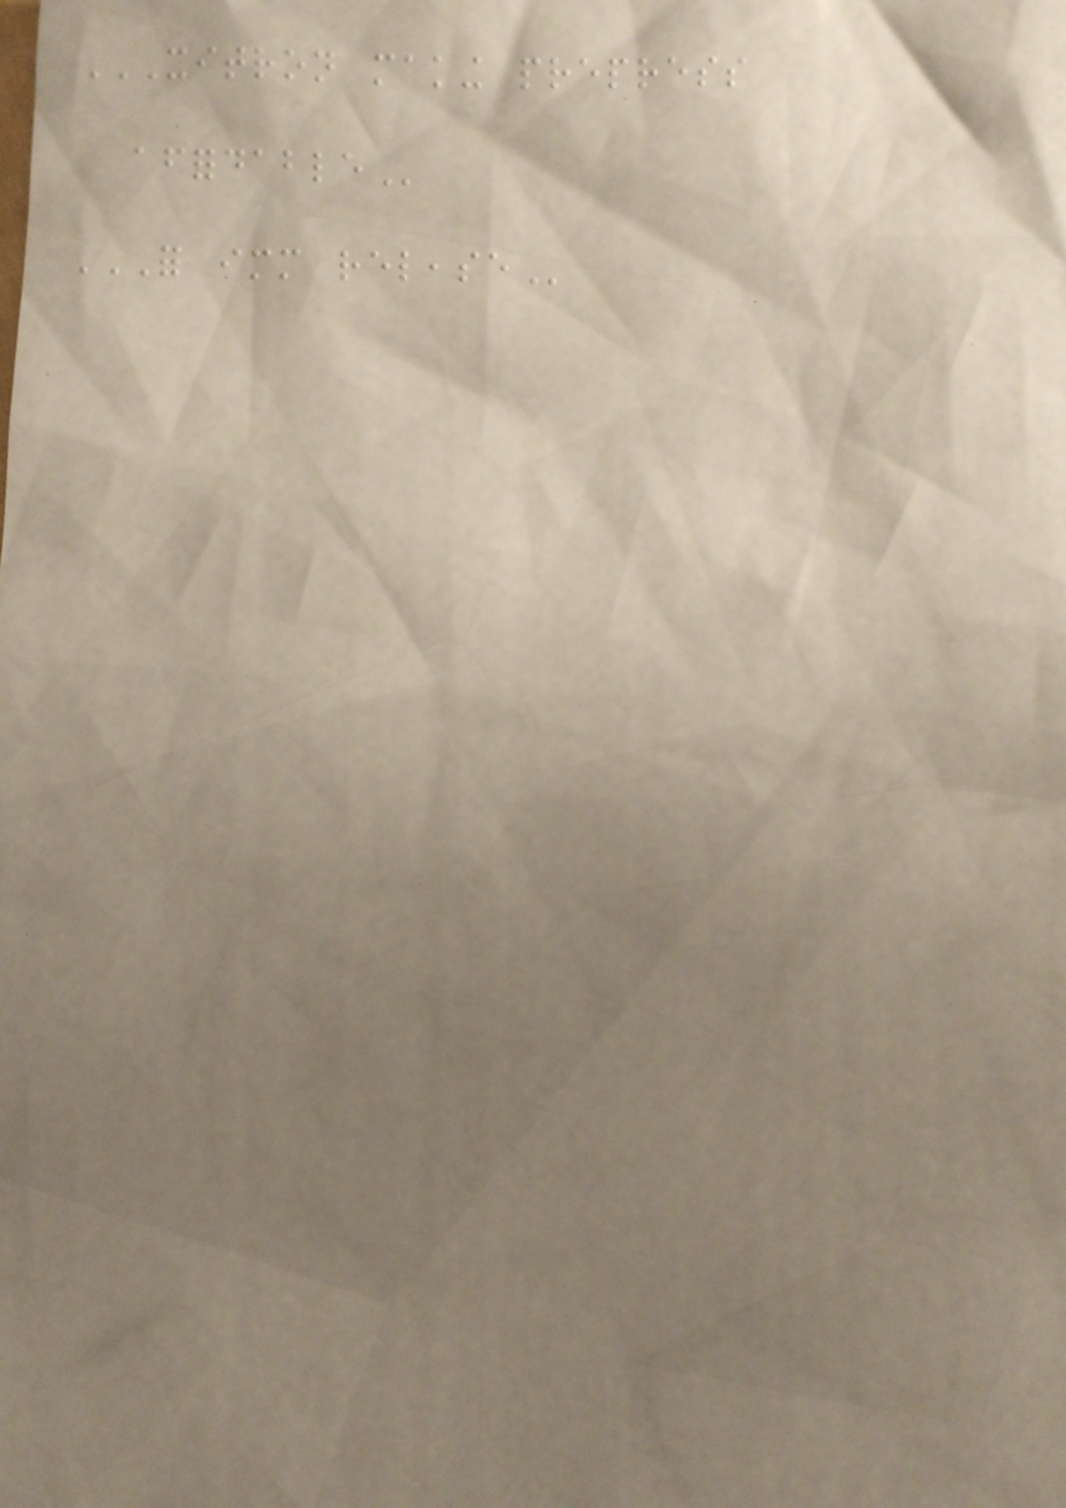XITRON MAKING PREPRESS
AFFORDABLE
FOR IMMEDIATE RELEASE
